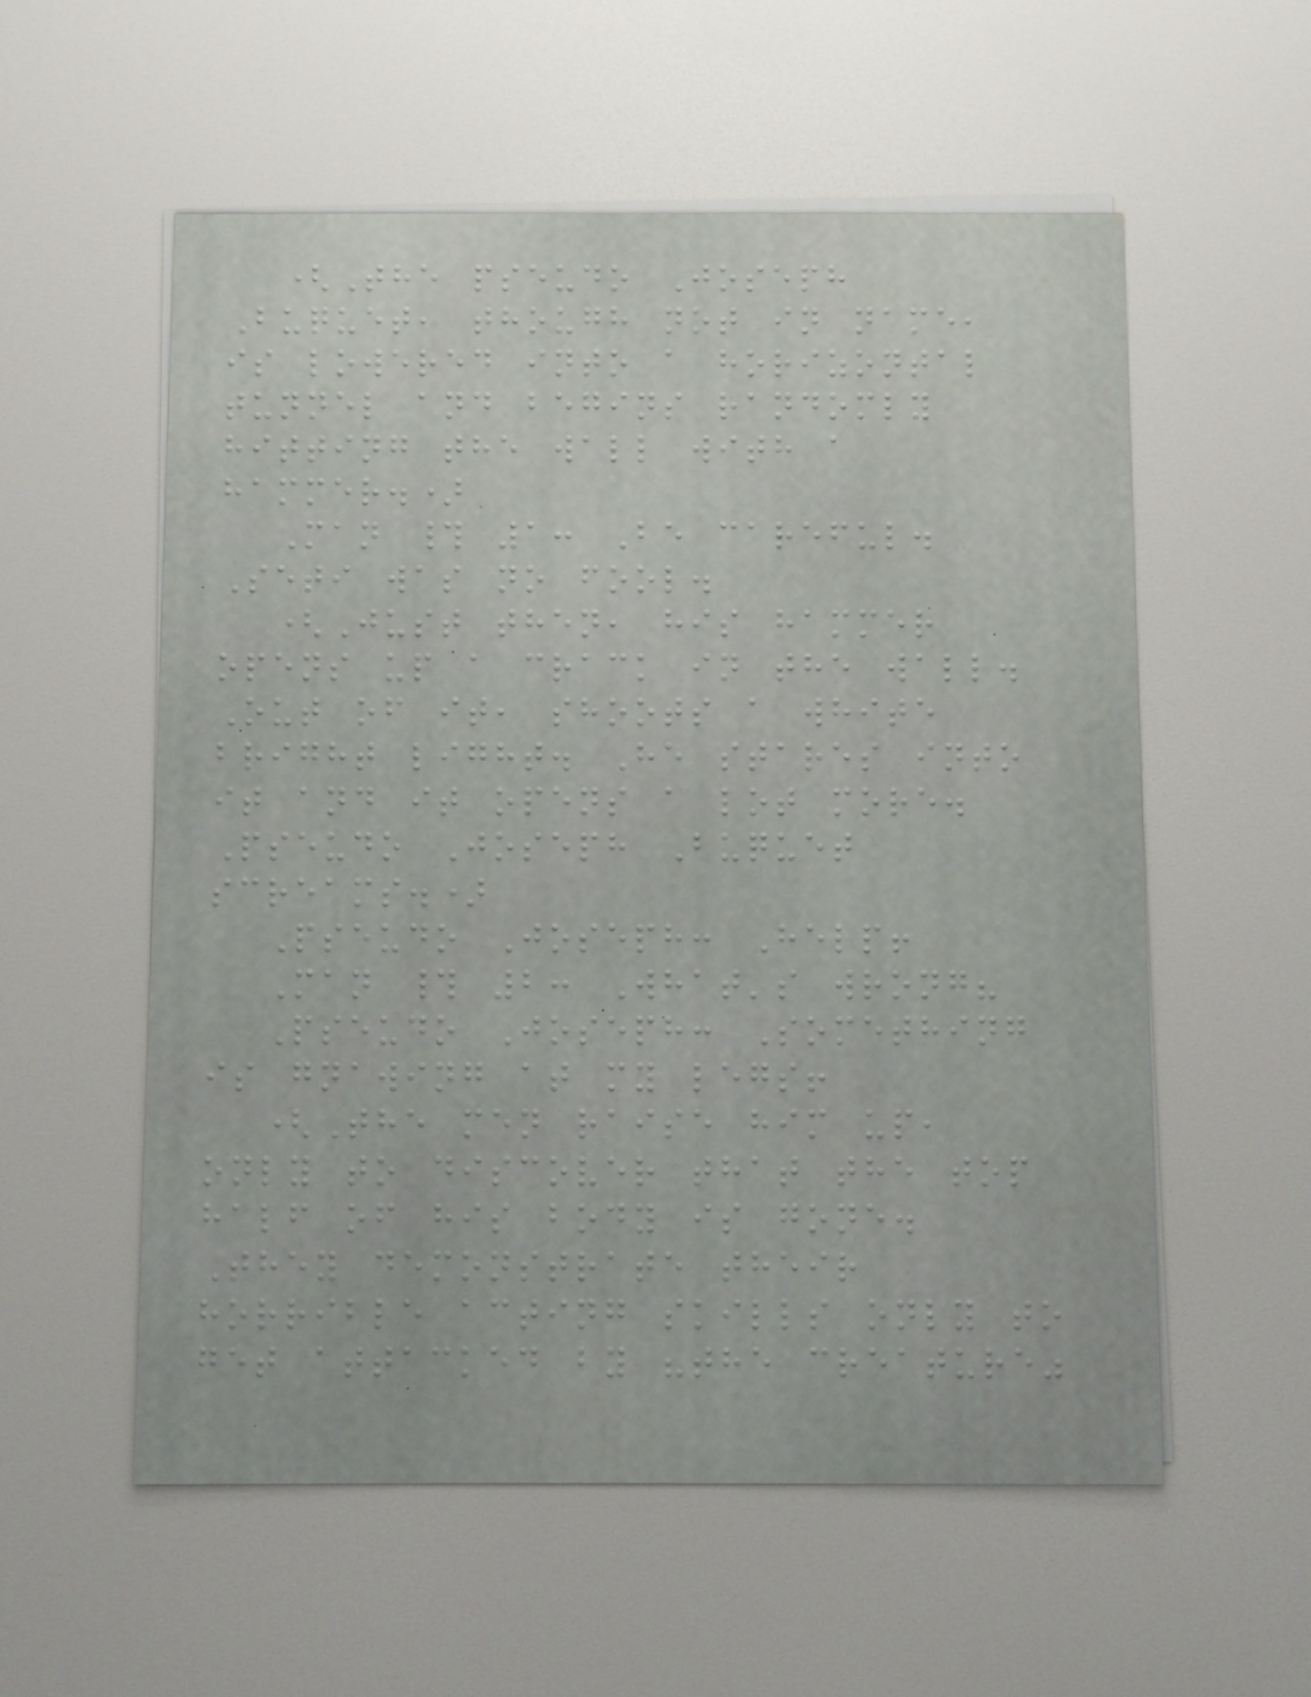(The pseudo Joseph
Buquet, though not in name,
is lowered into a horizontal
tunnel and begins randomly
hitting the wall with a
hammer.)
Man # 1: Be careful.
Seti was no fool.
(Just then, his hammer
opens up a crack in the wall.
Out of it, shoots a white
bright light. He stares into
it and it opens a lot more.
Pseudo Joseph Buquet
screams.)
Pseudo Joseph: Help!
Man # 2: What's wrong?
Pseudo Joseph: Something
is gnawing at my legs!
(The men raise him up,
only to discover that the top
half of his body is gone.
They demonstrate their
horrible acting skills only to
get attacked by "the creature"
